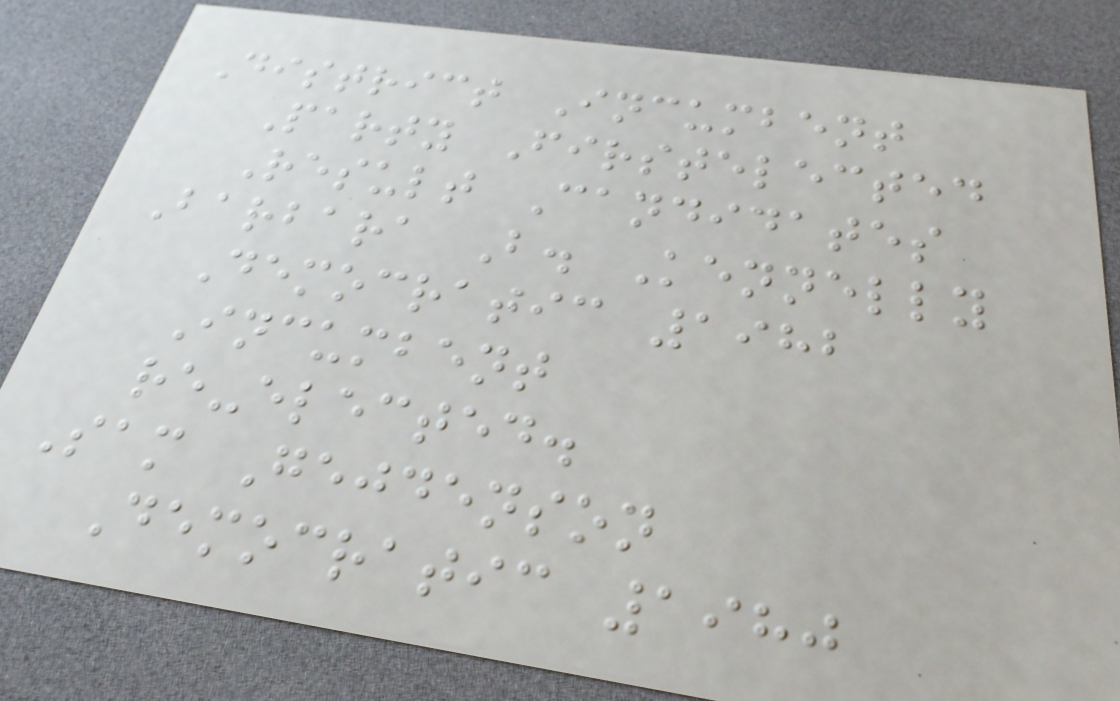District Incumbent
Party Firstelected
Result Candidates
Barbara B. Kennelly
Democratic 1982
Incumbent
re-elected.
Sam Gejdenson
Democratic 1980
